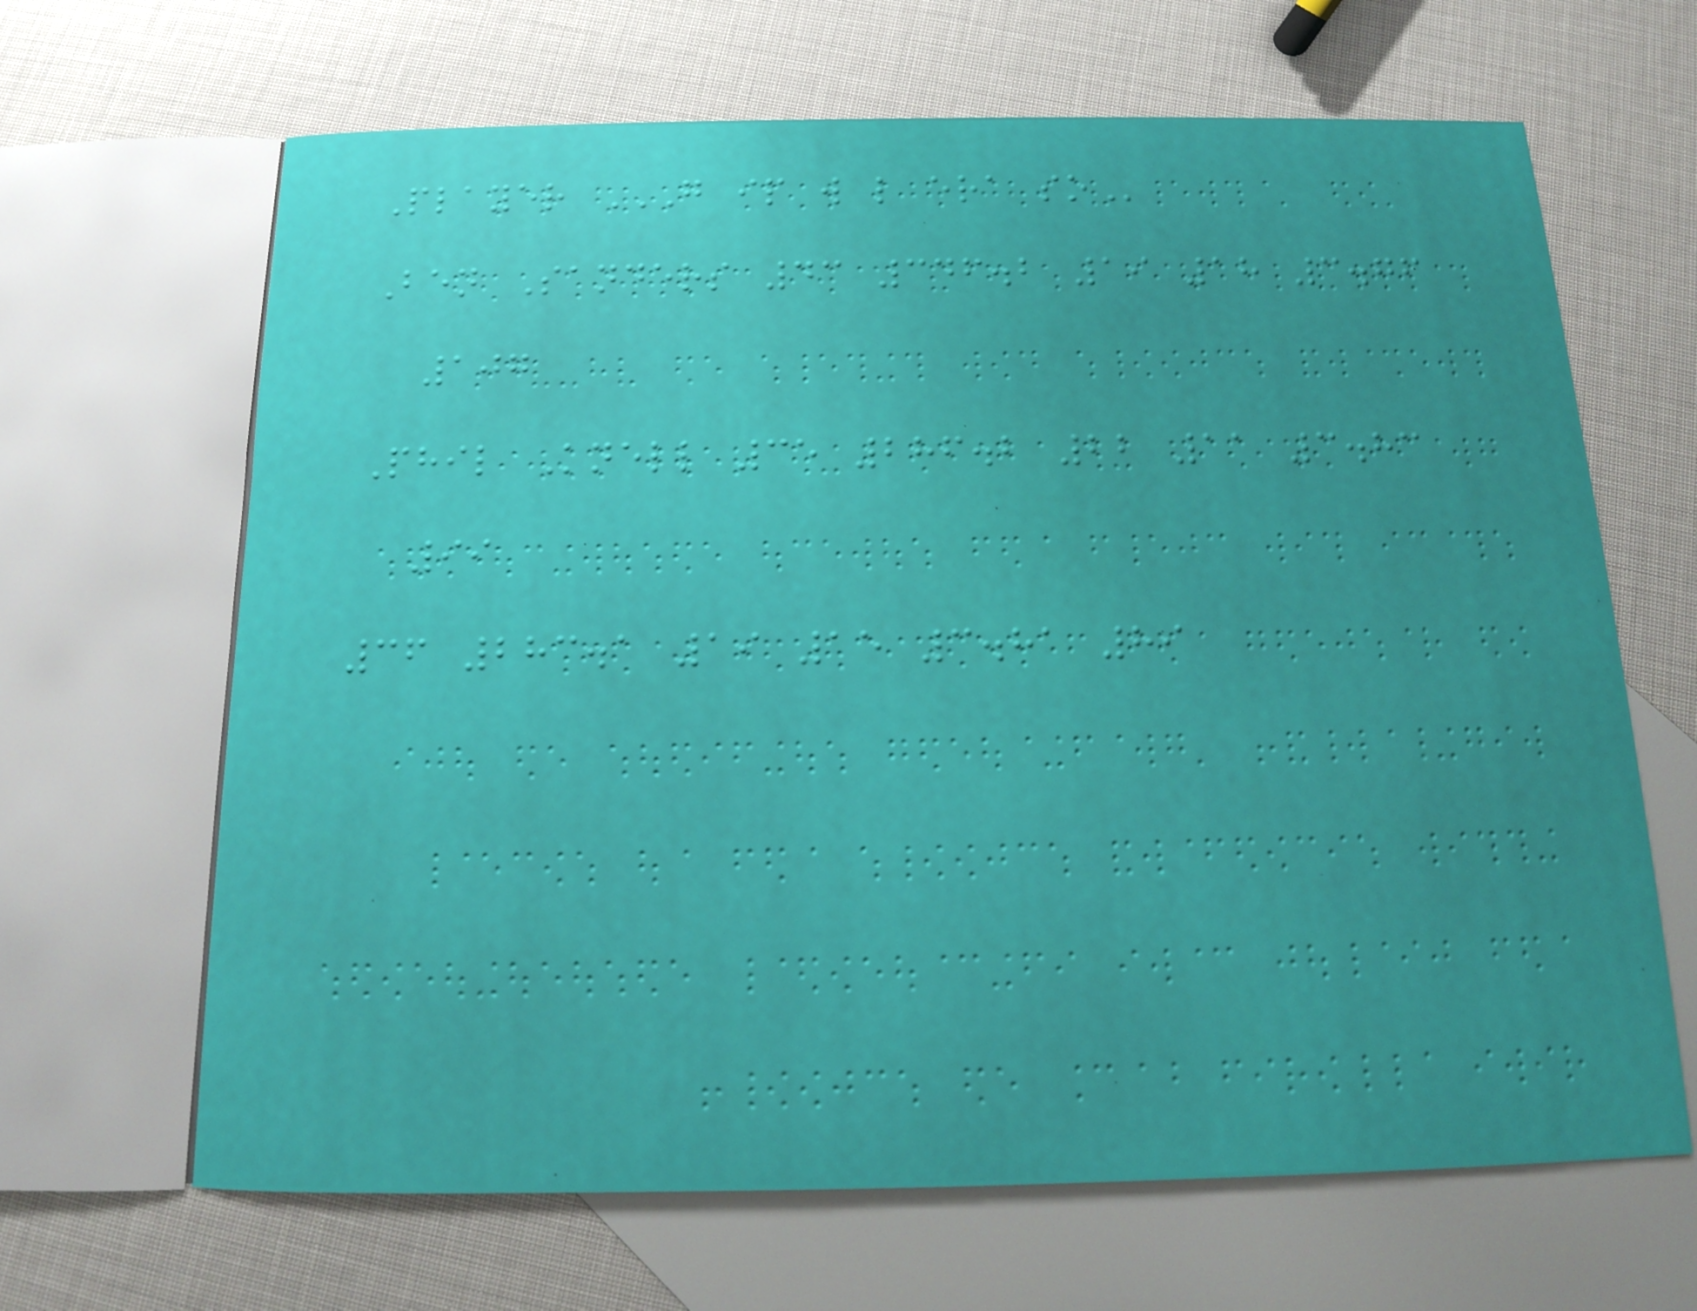Player G IP W L ERA SO
Ben Sanders 43 346.2 19 18 3.76
107
Phil Knell 35 286.2 22 11 3.83
99
36 283.1 19 15 3.81 89
